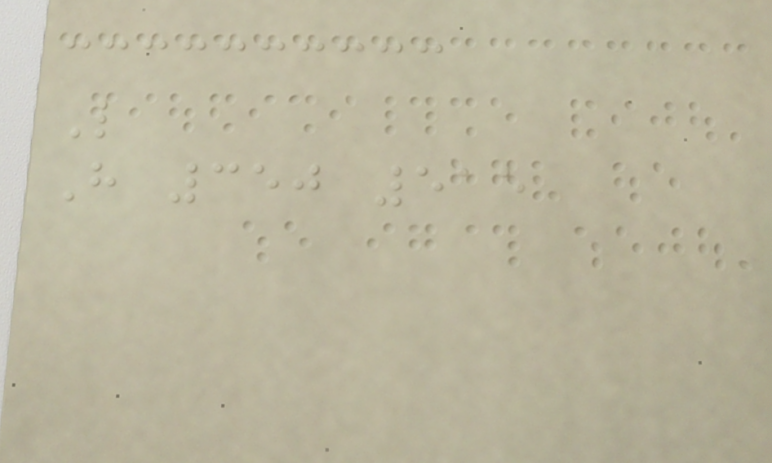L
H 350 515
